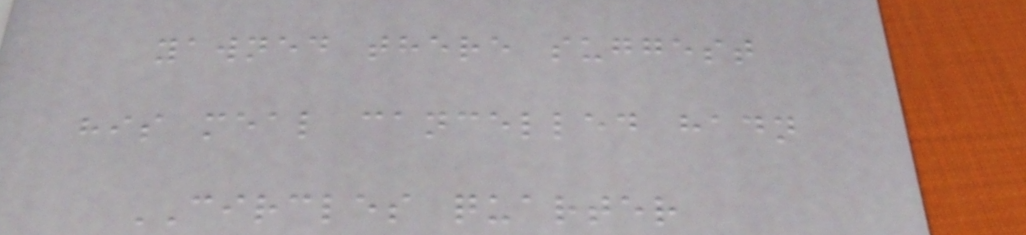yawned there suggest
his meal cancelled hadn
CIRCLES quarter
